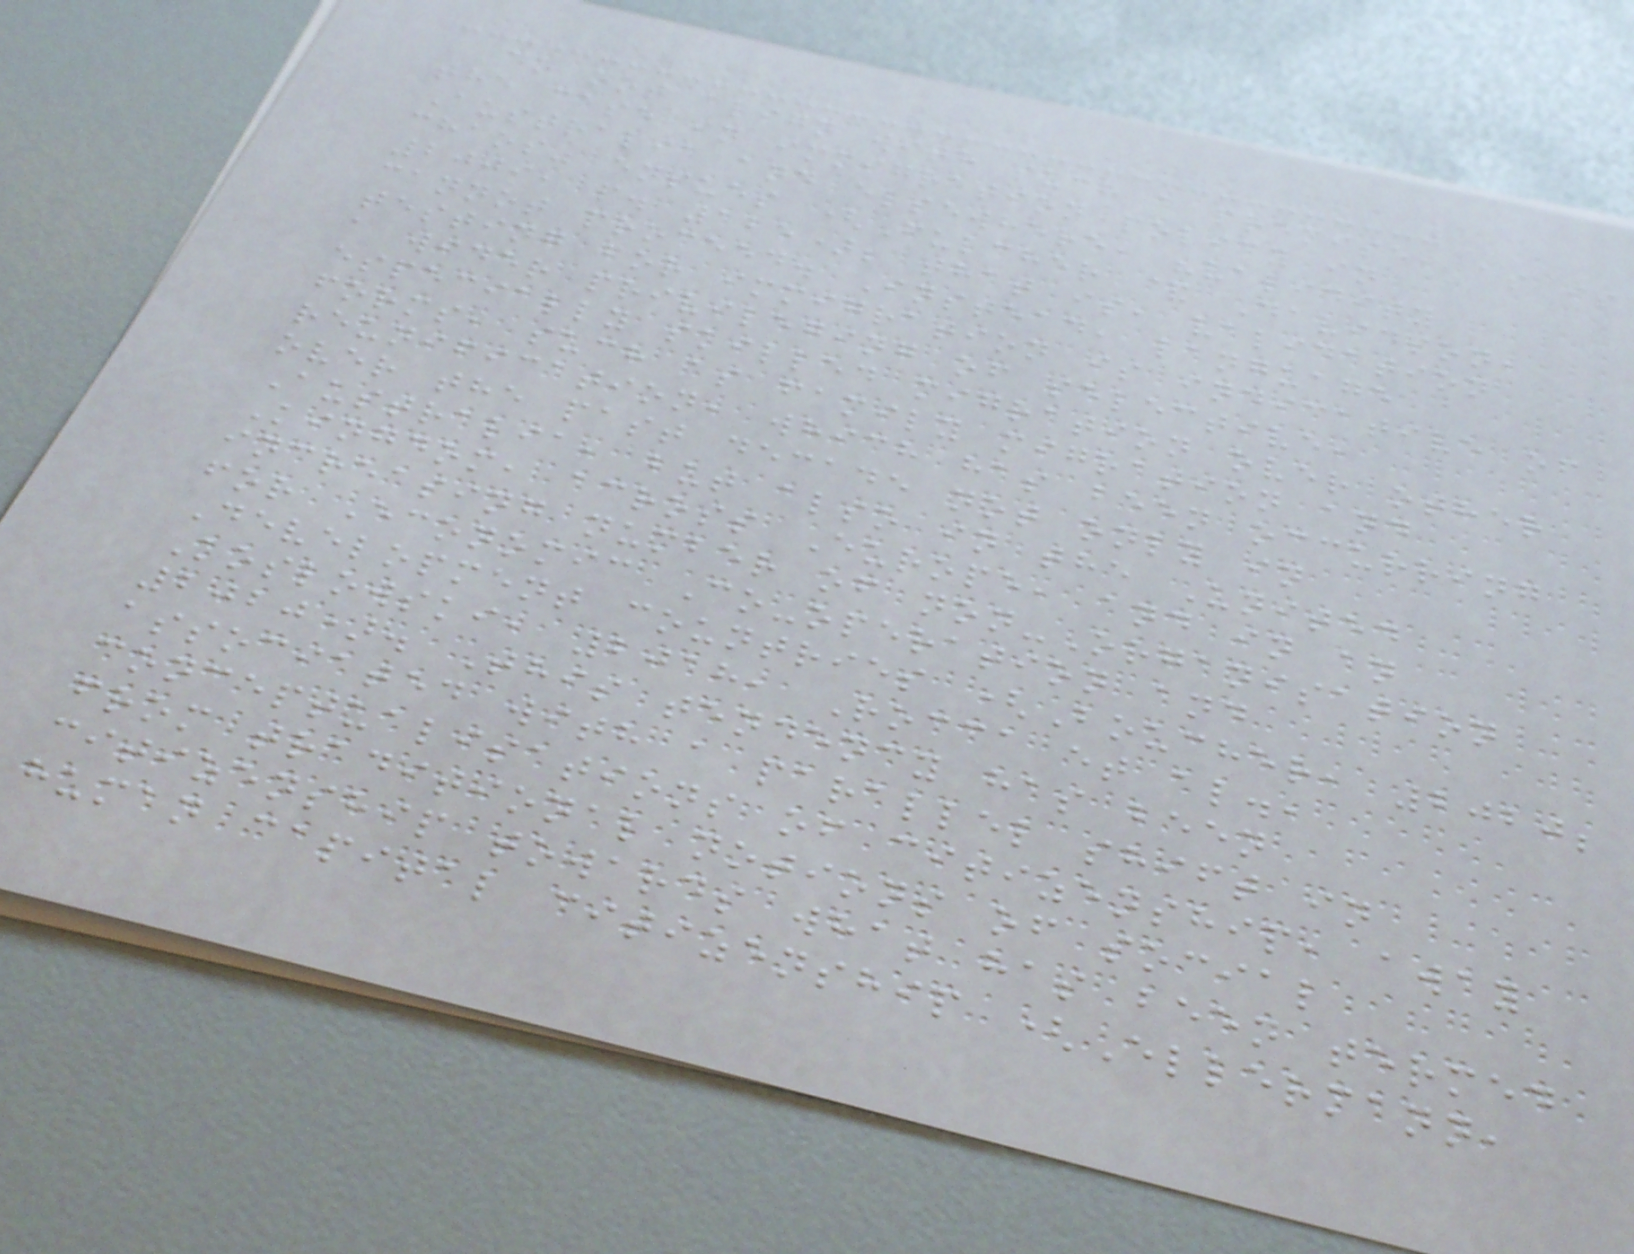do not align with such a premise, as is
the case in immigration policy in
Australia and elsewhere, "validity
chaos" ensues (Fulcher & Davidson,
2009, p. 125); that is, validation
cannot proceed. Instead, language
testing for immigration is indicative of
a wider privileging of selective,
especially skilled migration over other
forms, such as family migration and
reunification, which has been occurring
over the past decade not only in
Australia, but also in the United
Kingdom, across Europe, and in an
increasing number of non-Organisation
for Economic Co-operation and
Development countries (Boucher, 2020;
Koslowski, 2018, Rocca et al.,
2020). This tendency has been
associated with a parallel shift in
conceptualisations of citizenship, away
from traditional notions of social
citizenship towards what has been termed
human capital citizenship (Ellermann,
